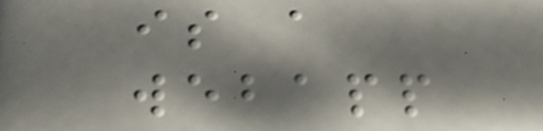is a
webapp
